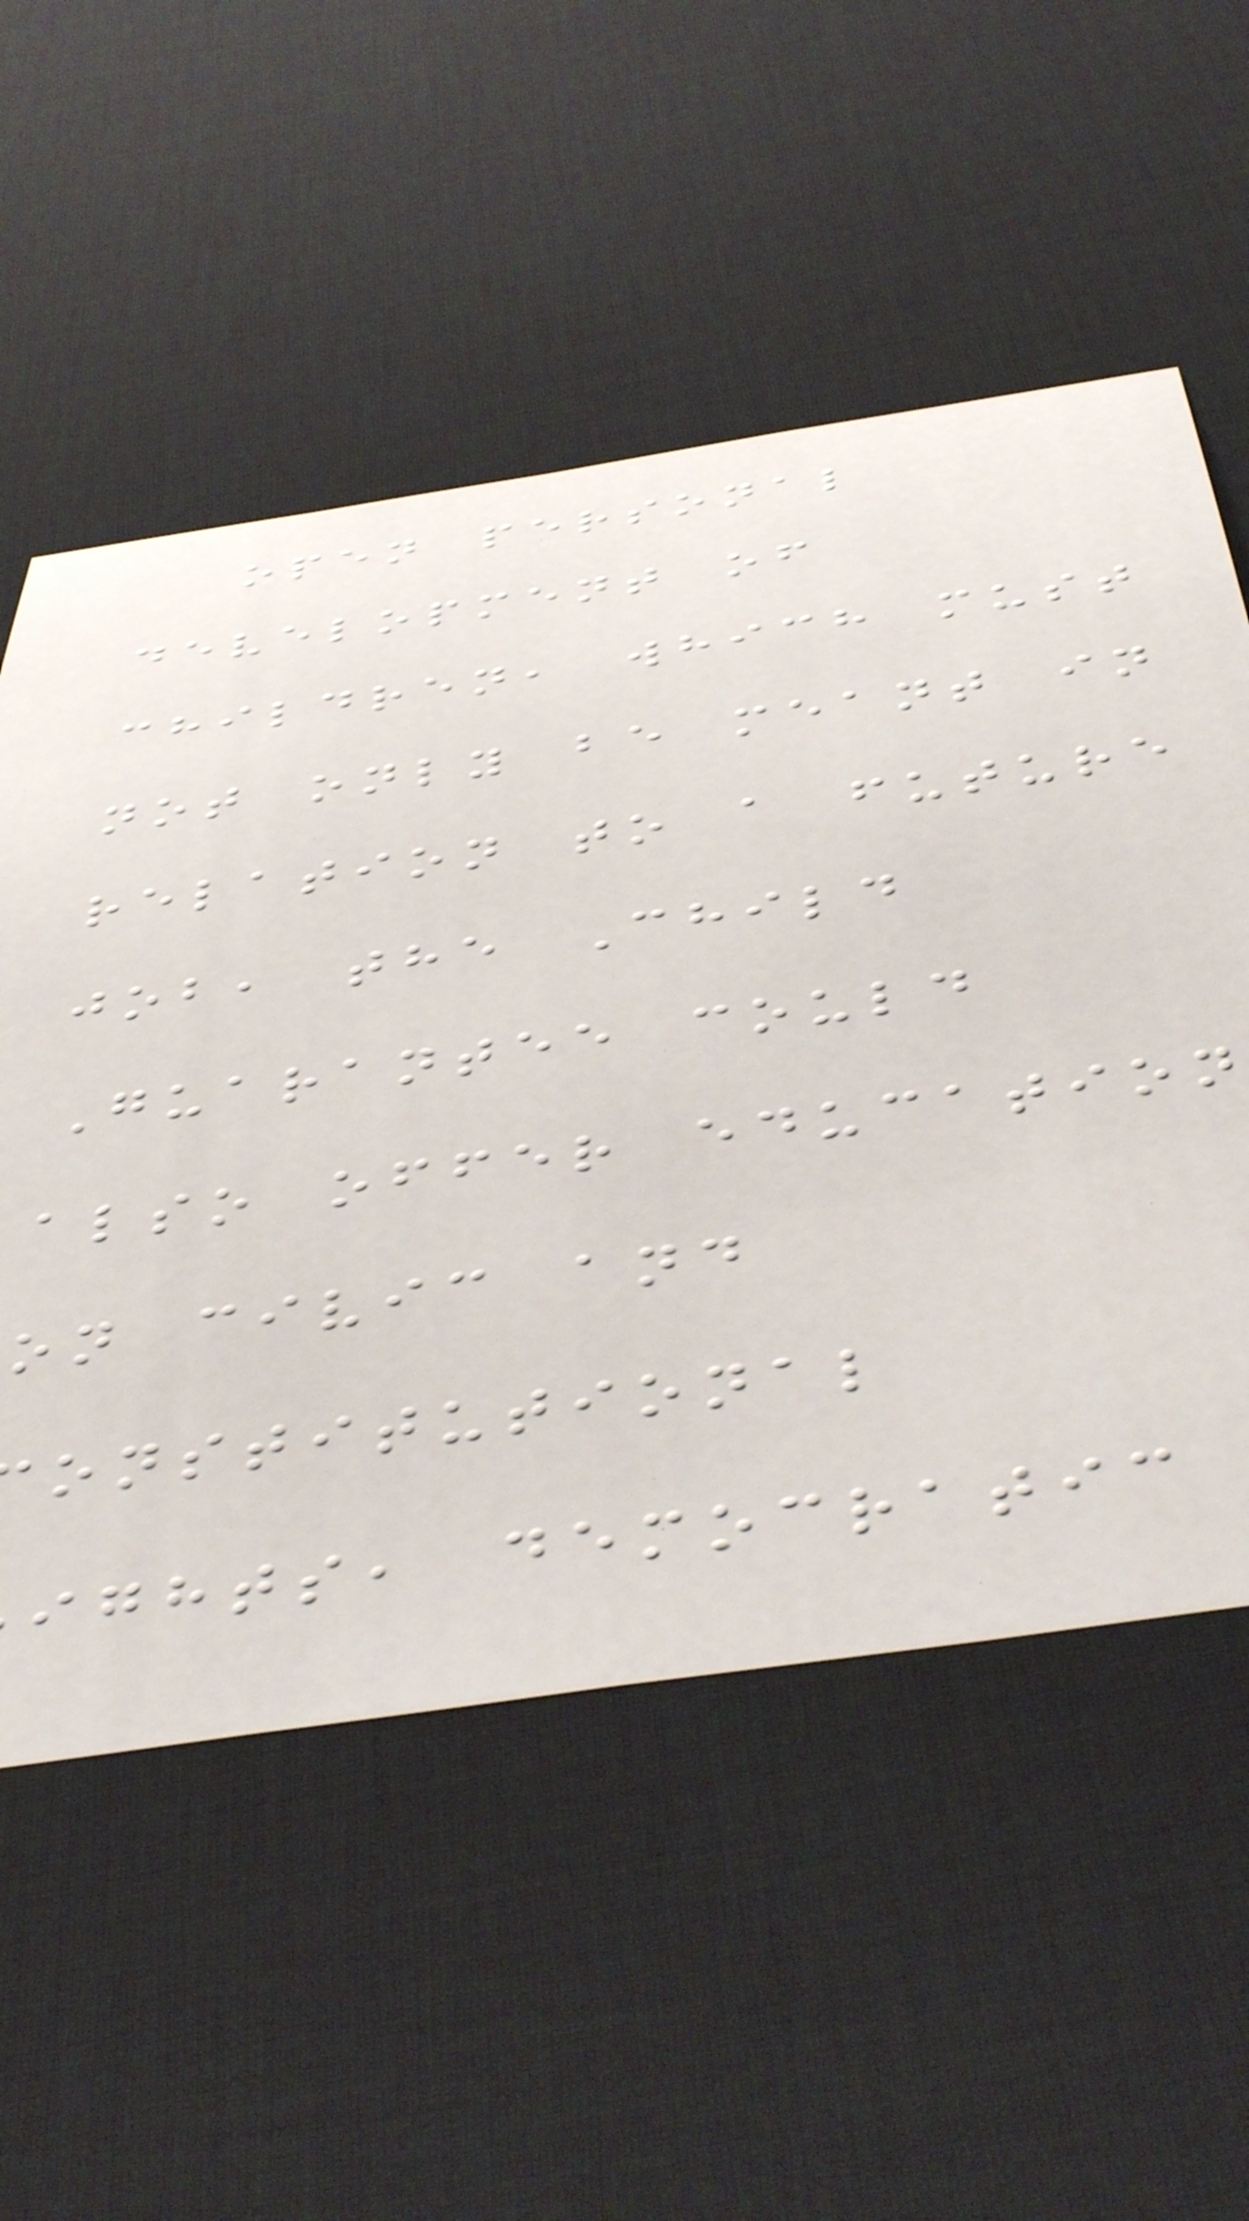open personal
development of
children, which must
not only be meant in
relation to a future
job, the Child
Guarantee could
also offer education
on civic and
onstitutional
ights, democratic
